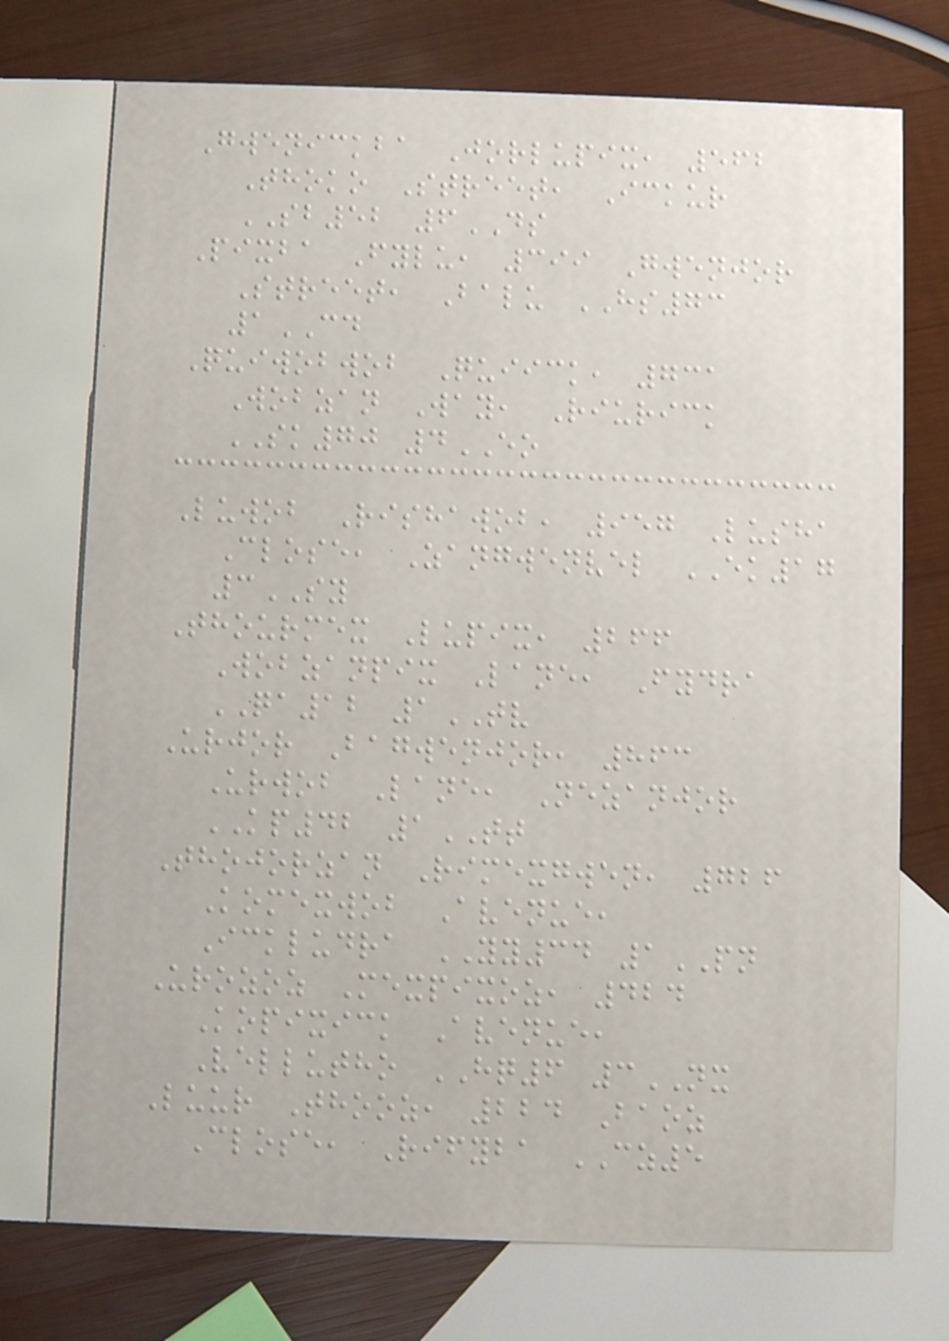Gwenickba Jorlupix, 562
Thoko Street, Ickur
SB52 6DS
Pixba Fylu, 399 Gwenjor
Street, Balu HS73
1CD
Quiwobwob Quiick, 731
Wobzan Way, Riurick
SK70 4EO
Luwob Rishawob, 957 Lusha
Close, Zangwenvel EK17
3SY
Thourmex Lupix, 266
Wobzanpix Lane, Fydra
QA12 1TV
Urjor Bagwenjor, 863
Urwob Lane, Nezanjor
KP42 1TT
Thojorzan Rimexgwen, 726
Komexwob Avenue,
Ickludra YY34 1PN
Urozoz Mexpixoz, 424
Kopixick Avenue,
Vellutho HQ6 3NX
Luur Thooz, 224 Baoz
Close, Rifyba CZ5
